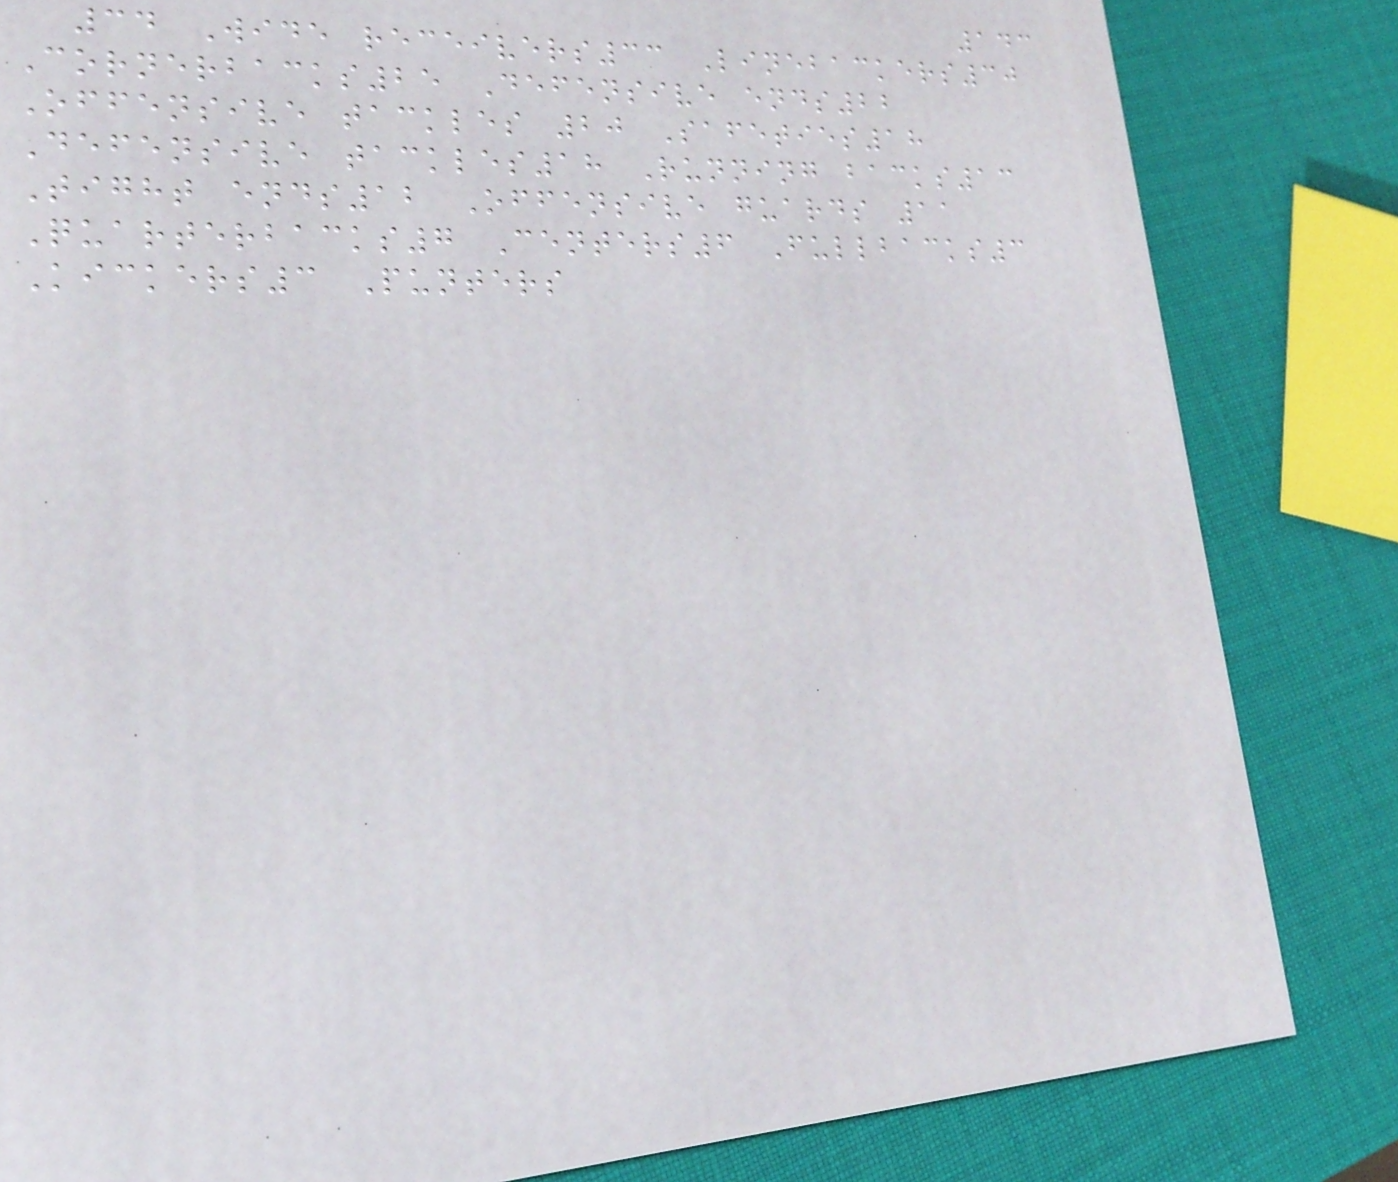143
34 Wide receivers33 Linebackers30
Cornerbacks25 Defensive ends22
Offensive tackles 20 Safeties18
Defensive tackles18 Running backs13
Tight ends12 Offensive guards 11
Quarterbacks7 Centers6 Fullbacks3
Kickers3 Punters
